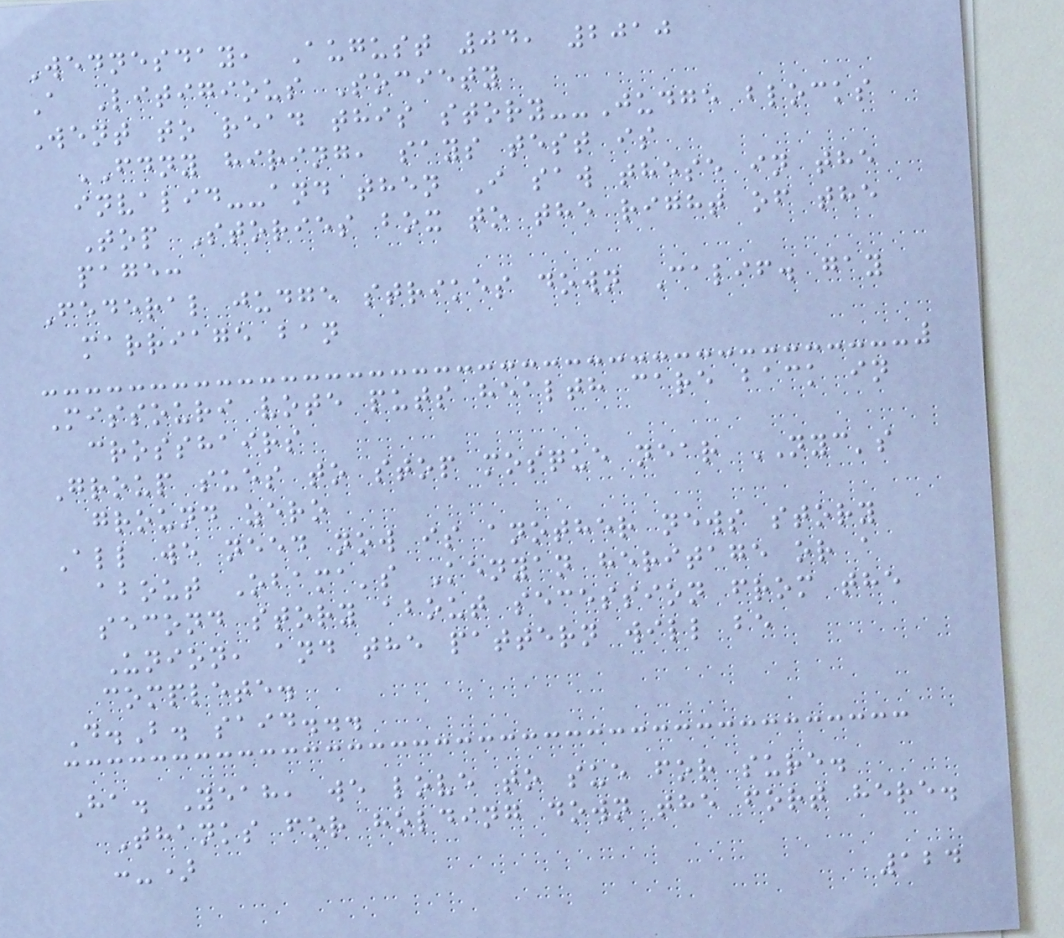Wednesday, August 04, 2010
A Litigious Society
Went to read this story--Judge blocks
FDNY hiring, says test is
invalid--and then I saw these in the
Top Stories box to the right of the
page:
Federal judge strikes down Calif. gay
marriage ban
Missouri vote puts health care back in
crosshairs
Group sues to stop mosque near NYC's
ground zero
All we need now is another news story
about Obama's Kenyan heritage or a
second story about secession from the
Union, and the pattern will be
complete.
D.B. said...
Ha. Yeah, we love to sue for sure.
Thanks for holding down the fort here.
:-)
124
